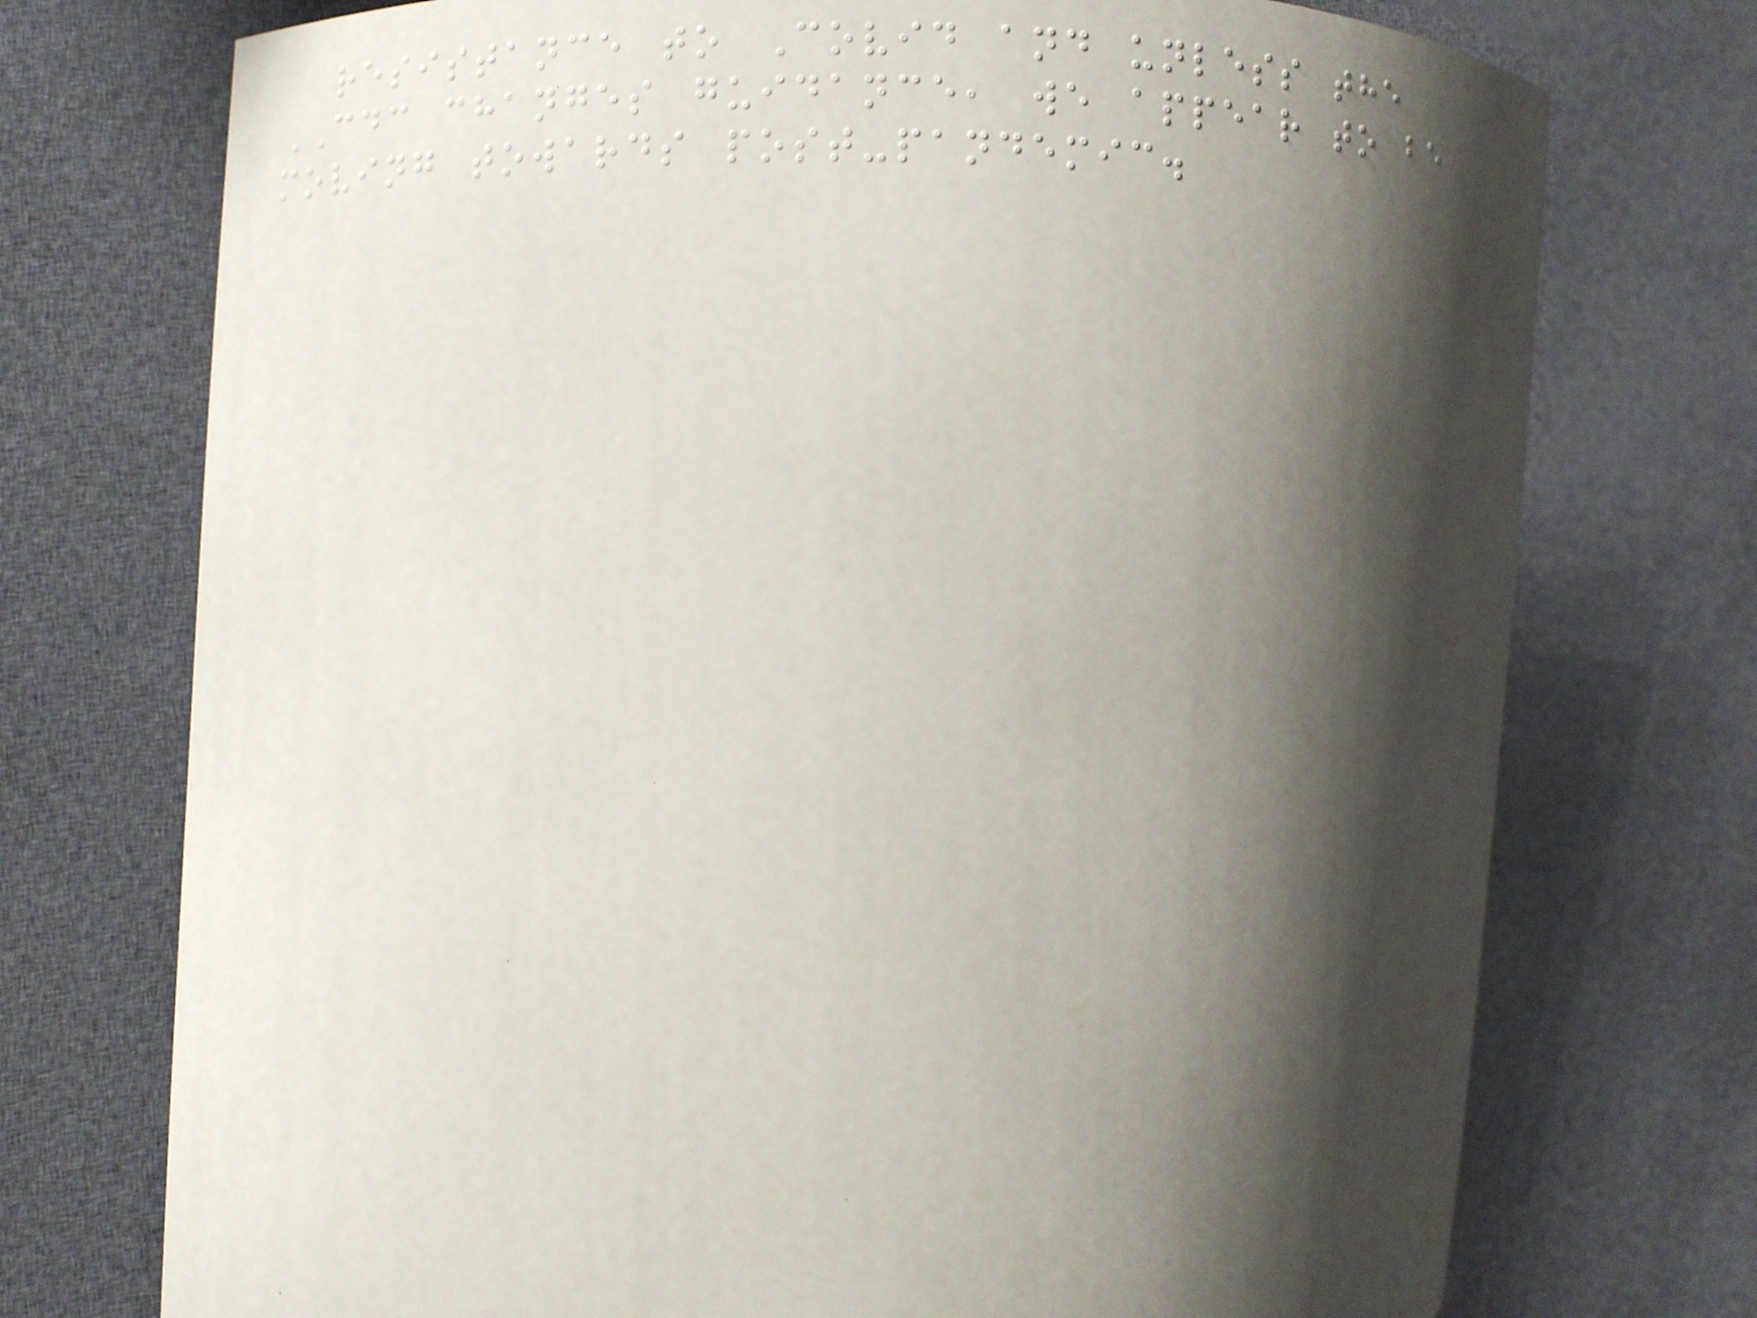resistance to Covid and unless the
CDC changes guidance, we appear to be
moving towards post-pandemic.
